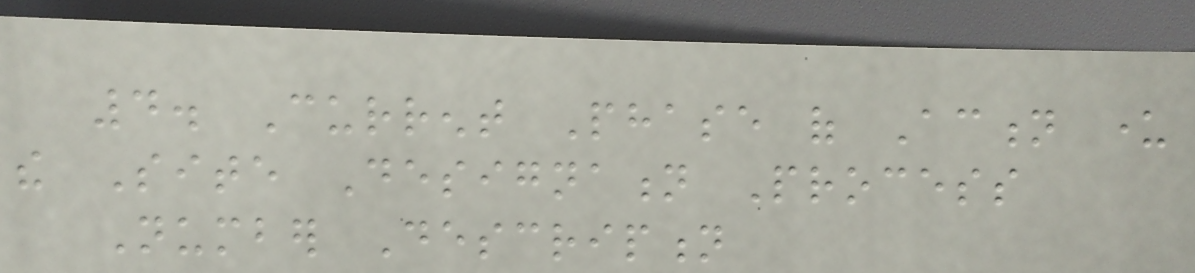4. Current Phase of Action under
the Site Designation Process
Number Description
